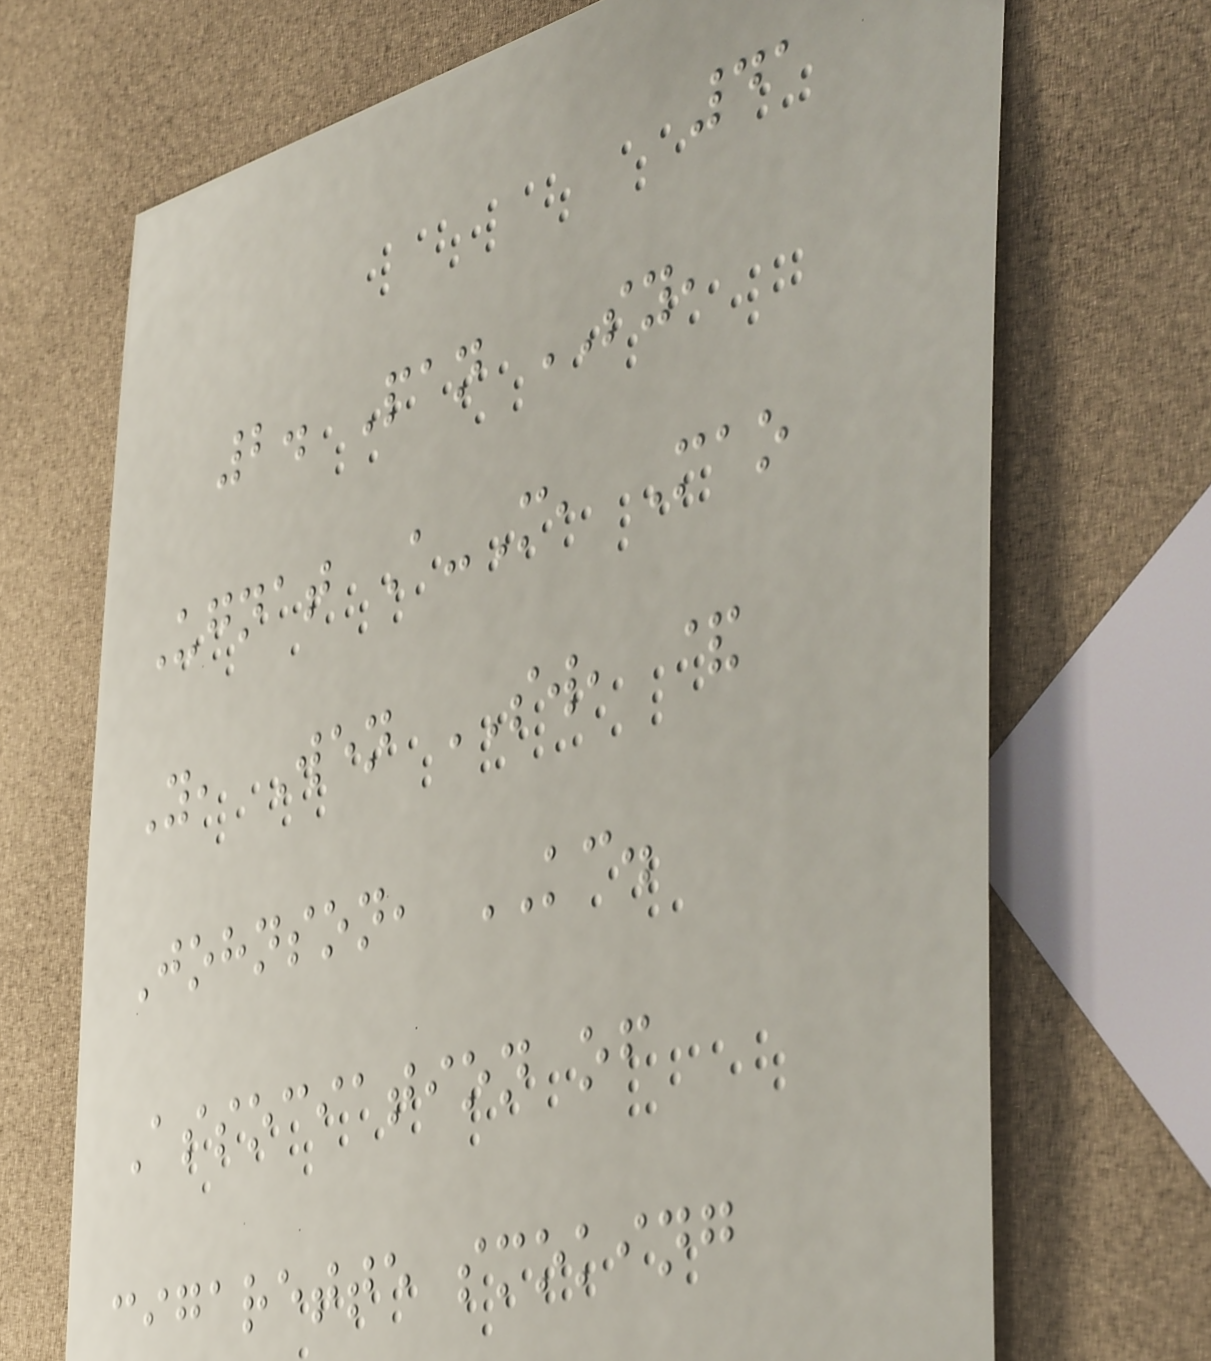41
2. Pan SY,
Ugnat A-M, Mao
Y, Wen SW, &
Johnson, KC.
Association of
cigarette smoking
